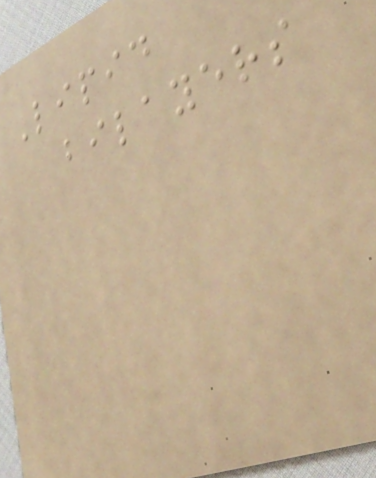Lipid
bilayers
